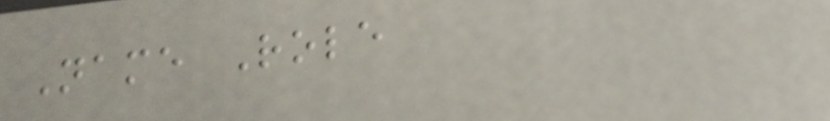Name Role
